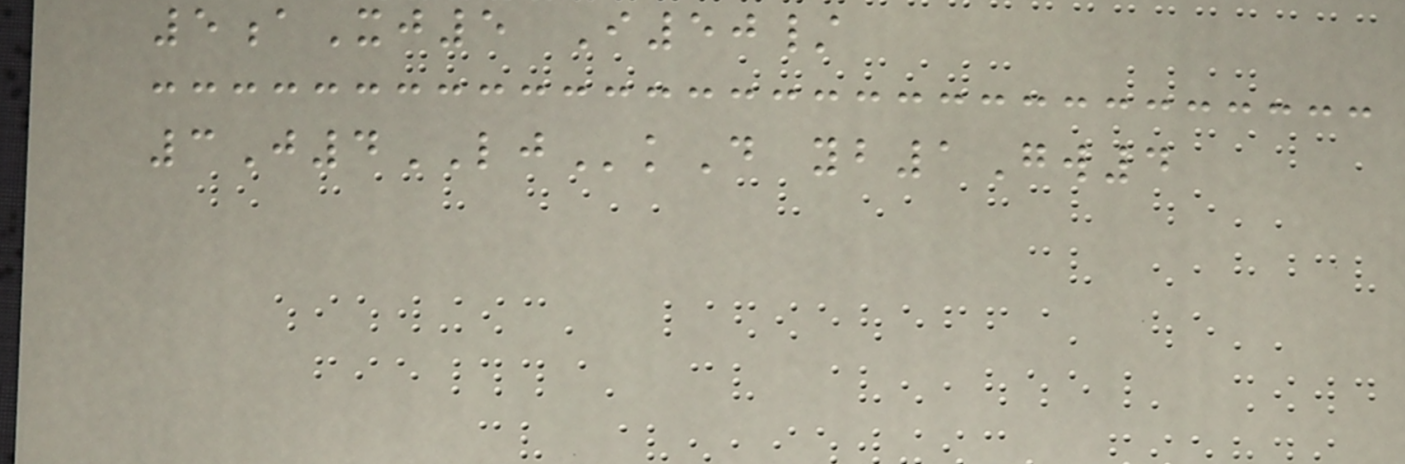5aXj5 I50/
3J4LJkD yb1Gw4
